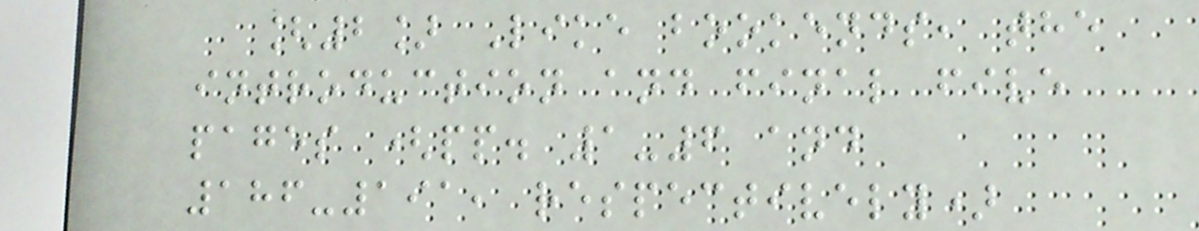[2] Like bookends, the
introduction and final five
pages (pp. 1-6 and
186-191, respectively)
